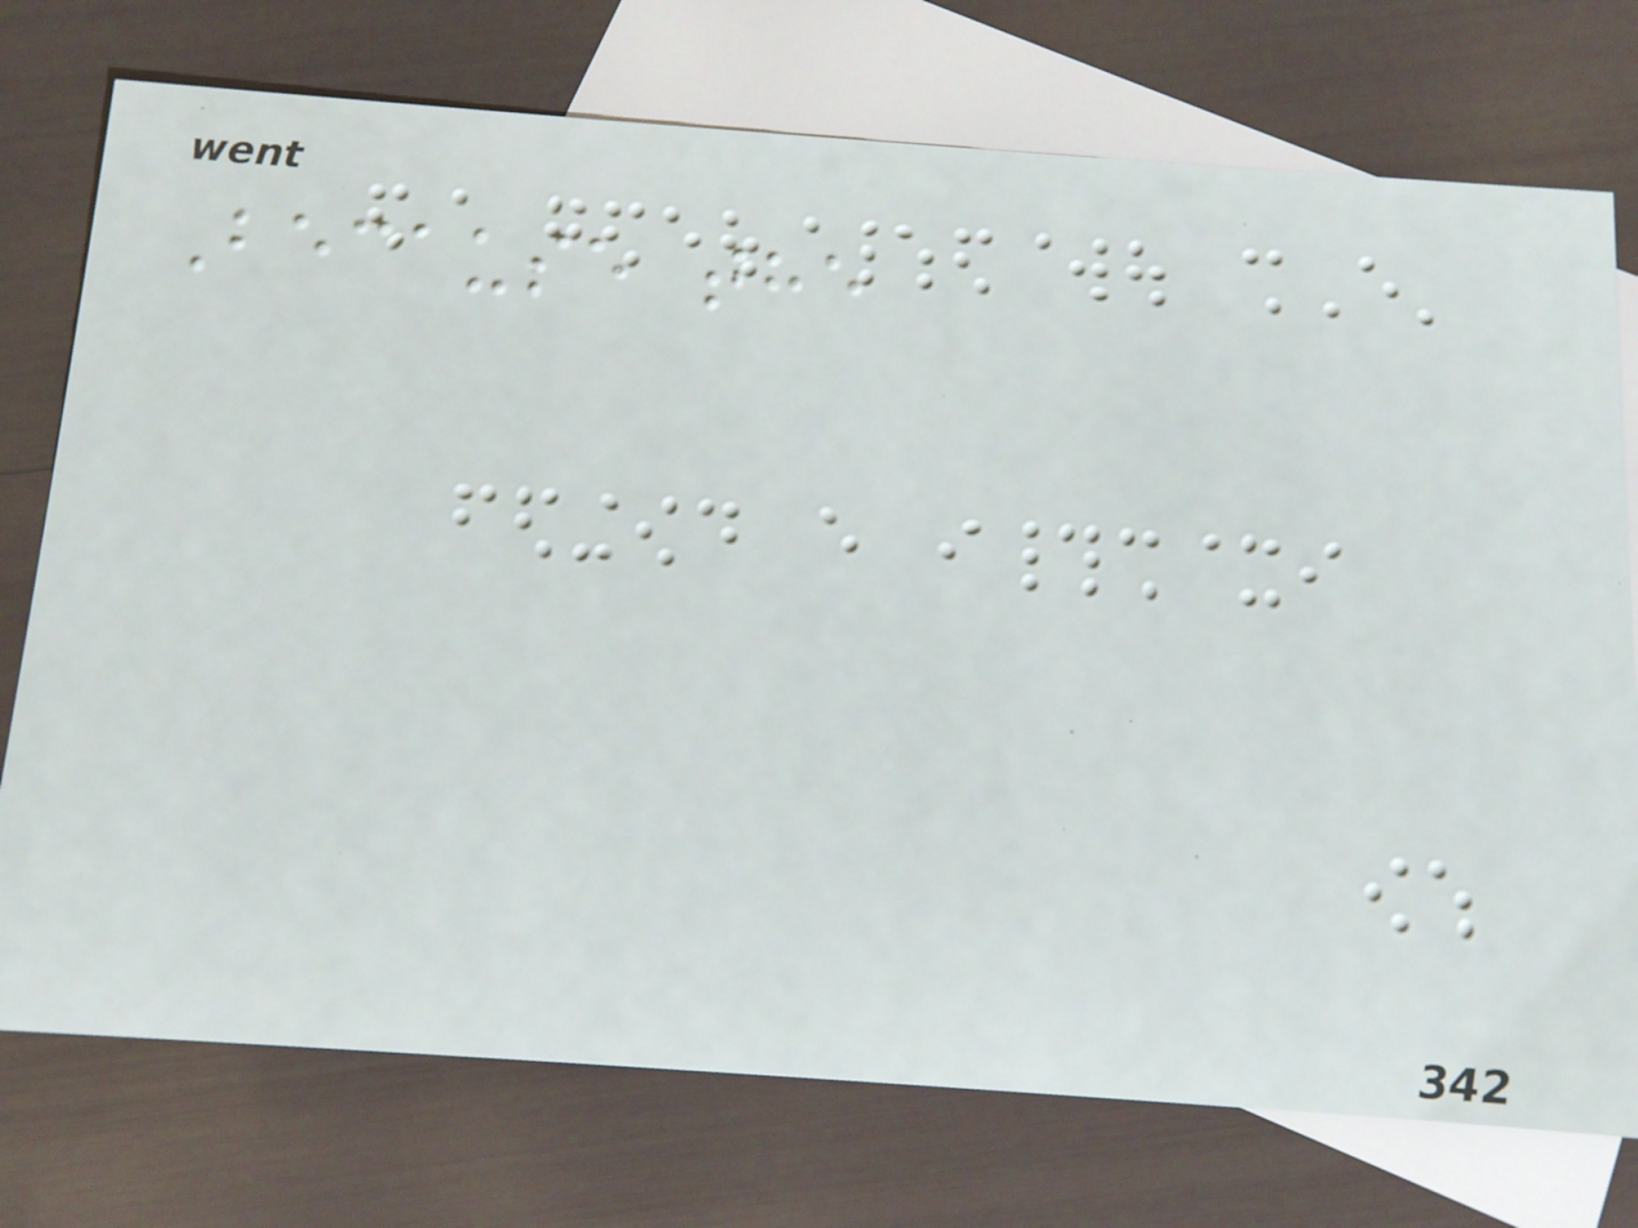Because the
